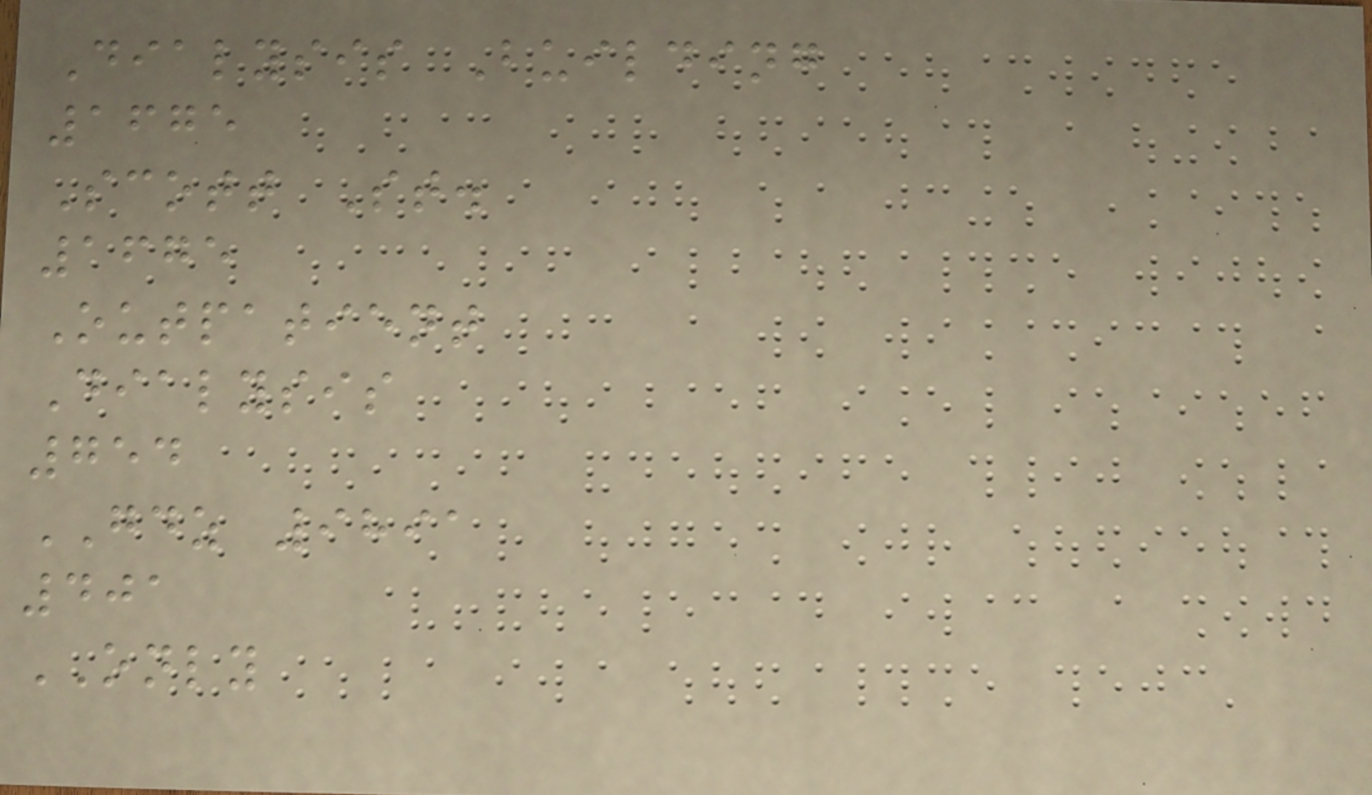Dialysis Building
1675
Scott St.
1675
Outpatient
Dialysis
754
GDZ 9891
401
ONLY
